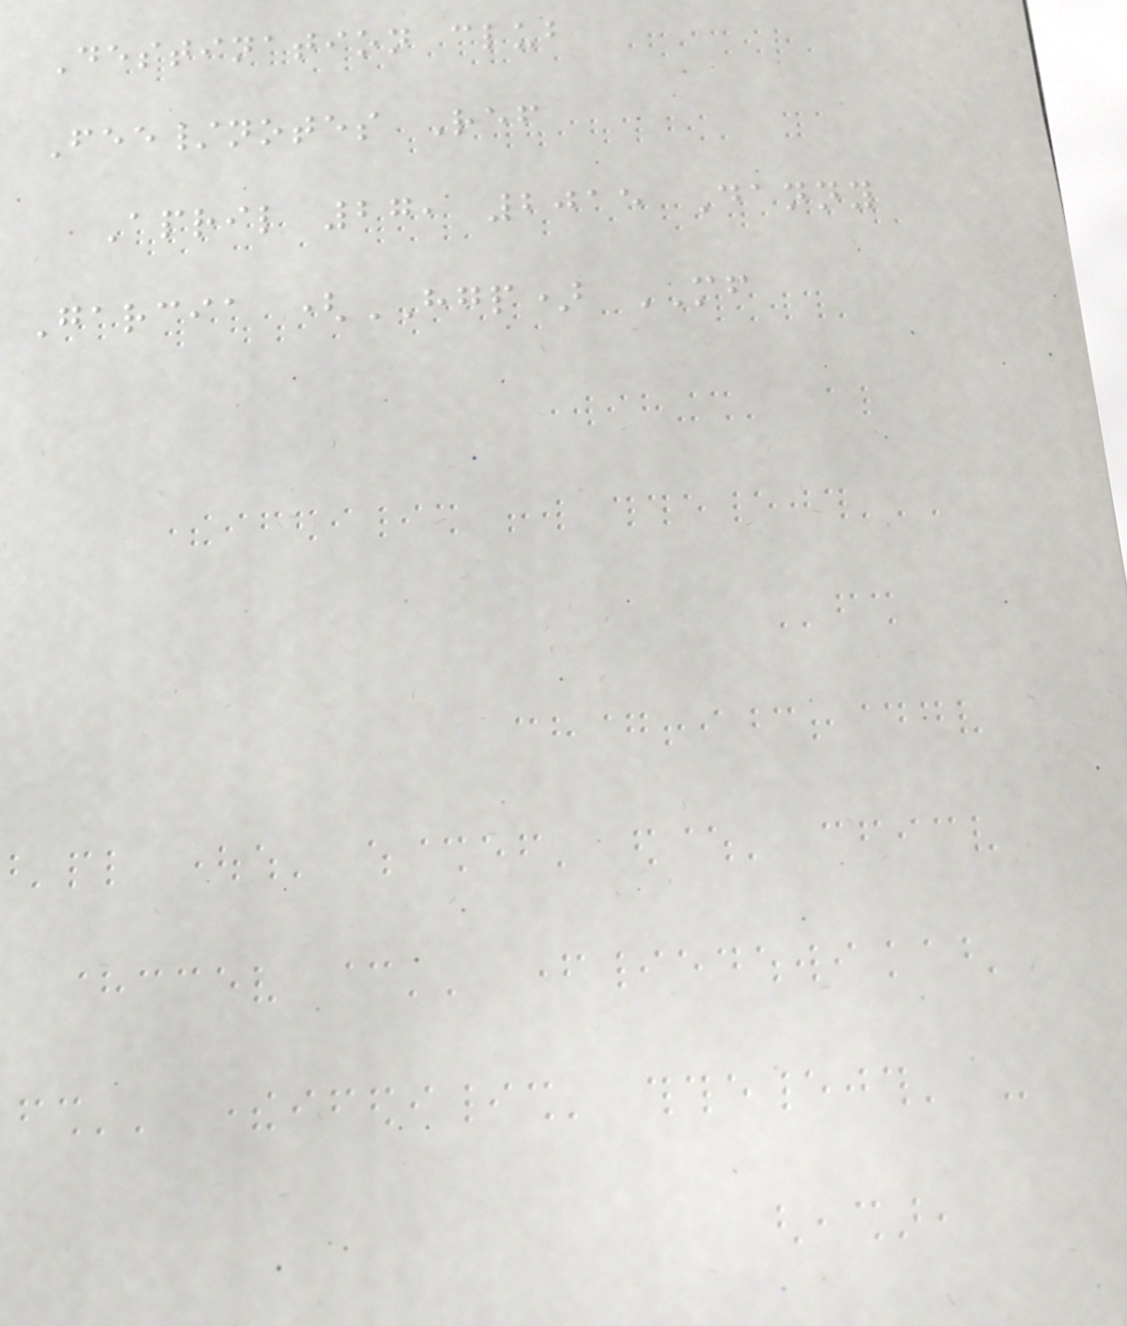Destination club
Fee/notes Ref
April 27, 2015 Danny
Garcia (HGP) MF
